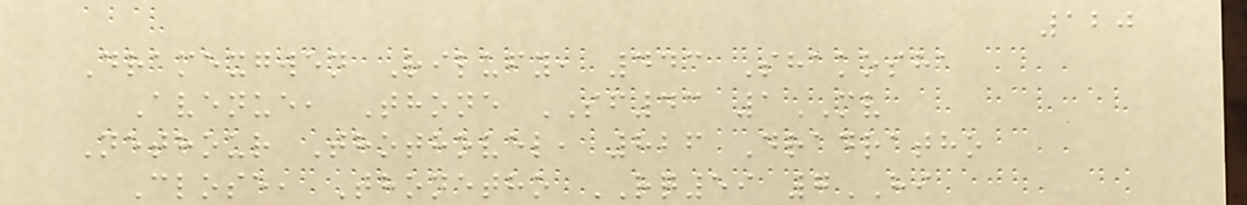120
Dramexgwen Rilufy, 443 Shakosha
Avenue, Thone SF43 1MV
Nethour Thothovel, 826 Dradratho
Close, Thonetho RQ59 7HI
